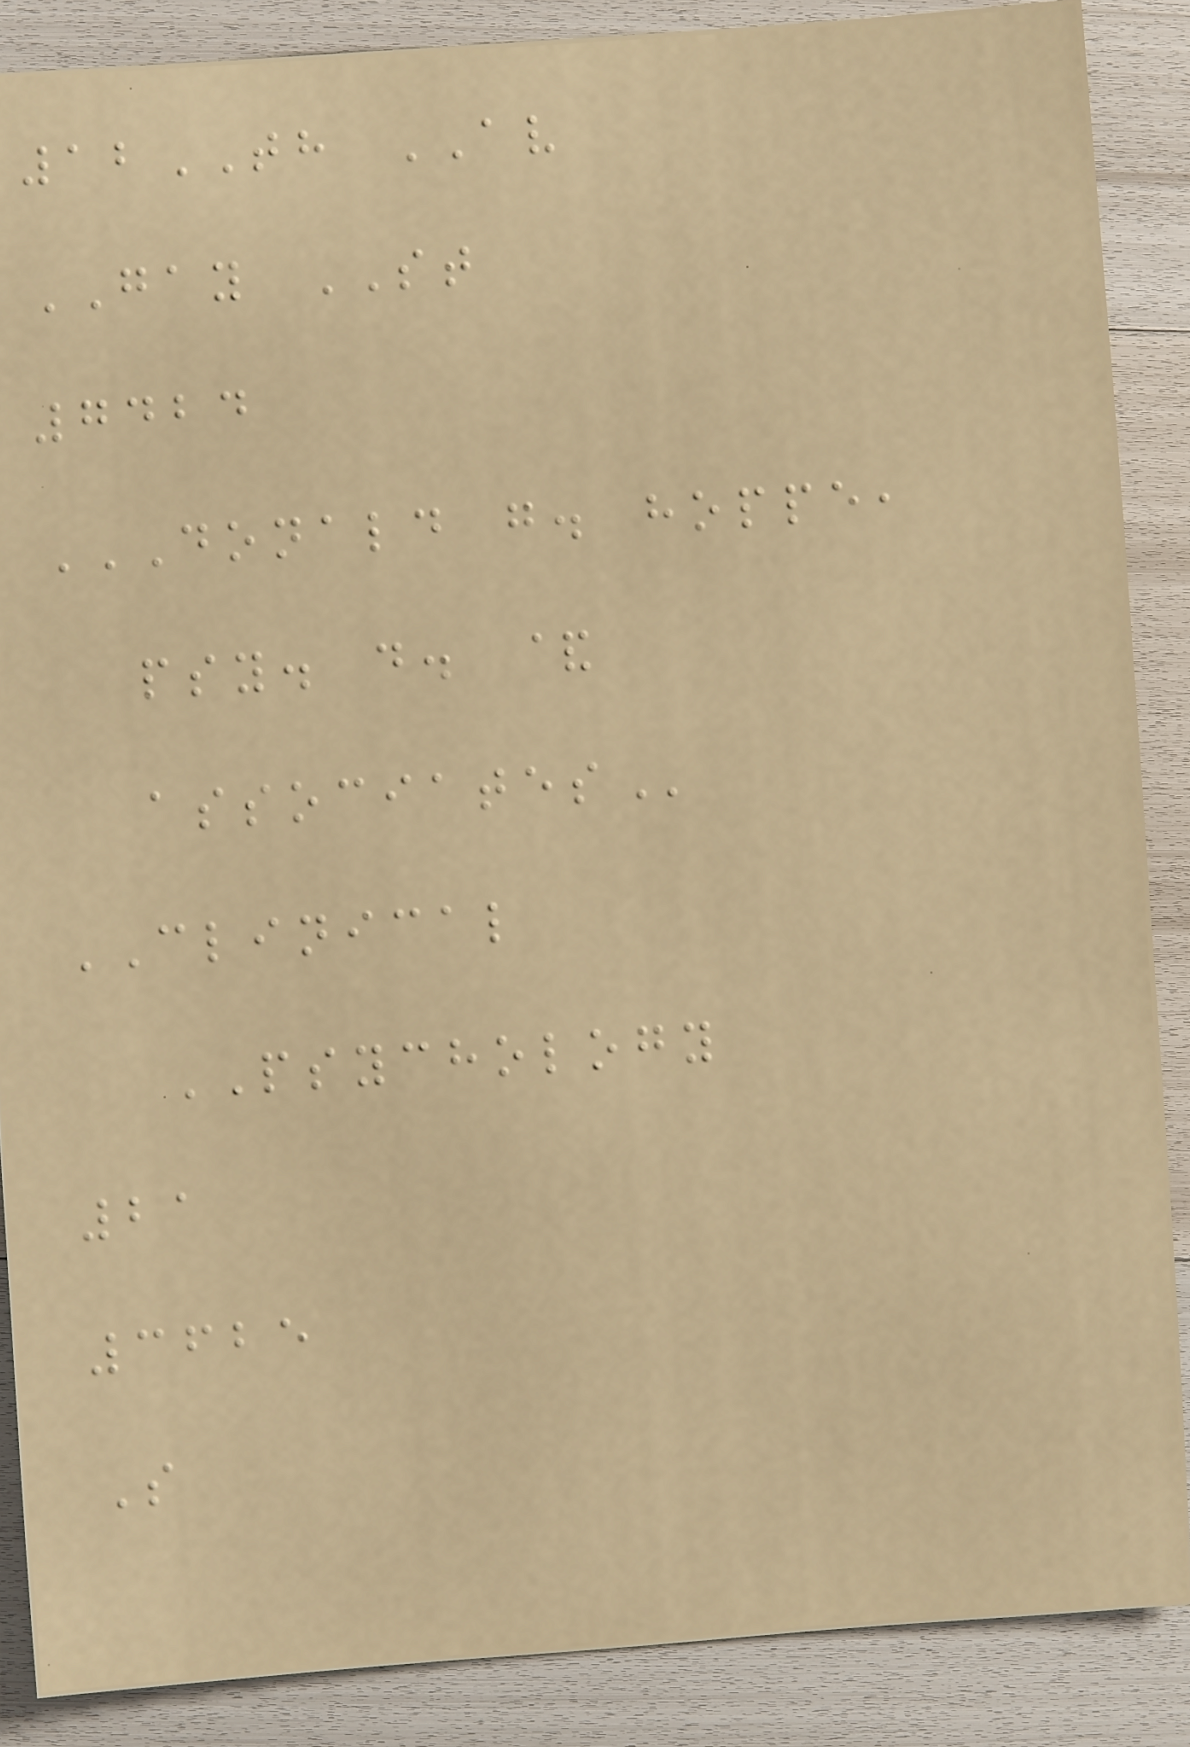12TH AV
GAY ST
7424
DONALD G. HOPPE,
PSY. D. &
ASSOCIATES
CLINICAL
PSYCHOLOGY
21
3625
S
